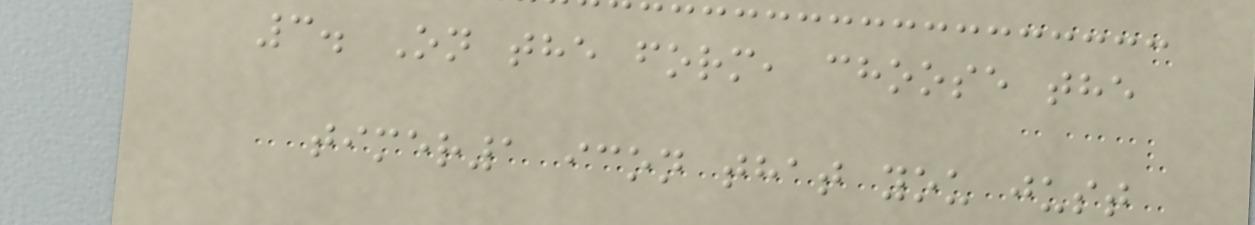3. On the form, choose the
timer1 icon that you just
